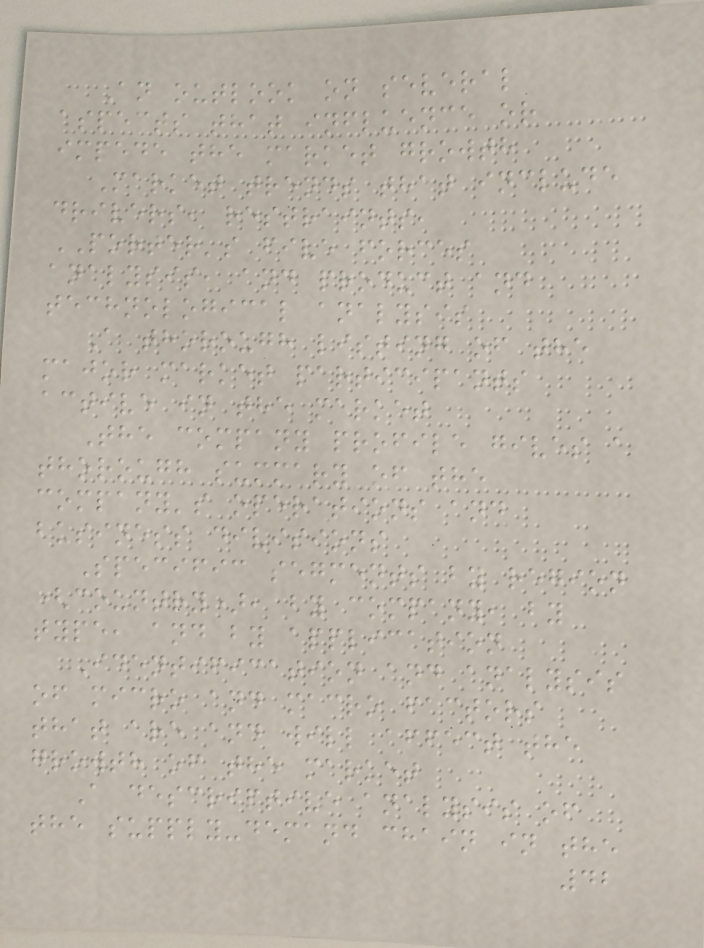An outlook on several
aspects that influence or
impede the market growth
Market trends that include
drivers, restraints,
PORTER's five forces
analysis, and product and
technological analysis
A thorough listing of the
major market participants
active in the market
The company profile gives a
thorough summary of the
company's operations and
business divisions
Specific segments by region
(country), by company, by
type, and by application
Identification and analysis
of micro and macro factors
that are and will affect the
growth of the market
A descriptive analysis of
the supply-demand chain in the
42
